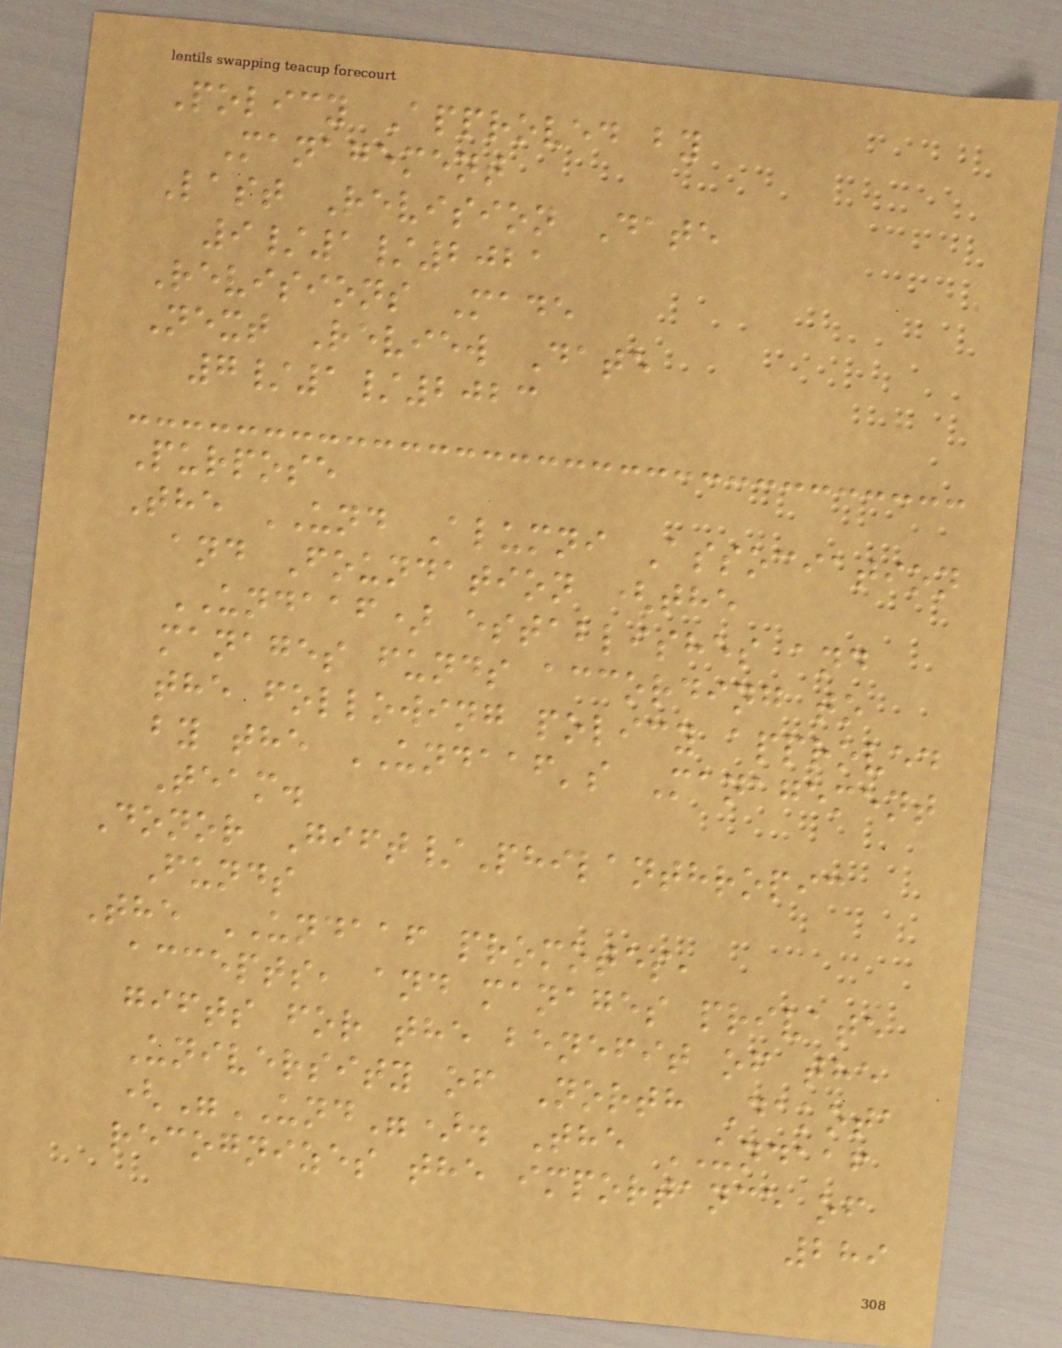Policy Approved by
Management
Last Revision Date
9/1/2021
Revisions Made
Next Review Date
7/1/2023
Purpose
The UND Alumni Association
and Foundation (the
UNDAAF) establishes and
manages funds according to
the following policy approved
by the UNDAAF's Management
Team.
Donor Gift/Philanthropic
Funds
The UNDAAF promotes,
accepts, and manages private
gifts for the benefit of the
University of North Dakota
("UND"). The UNDAAF
recognizes the importance of
289
